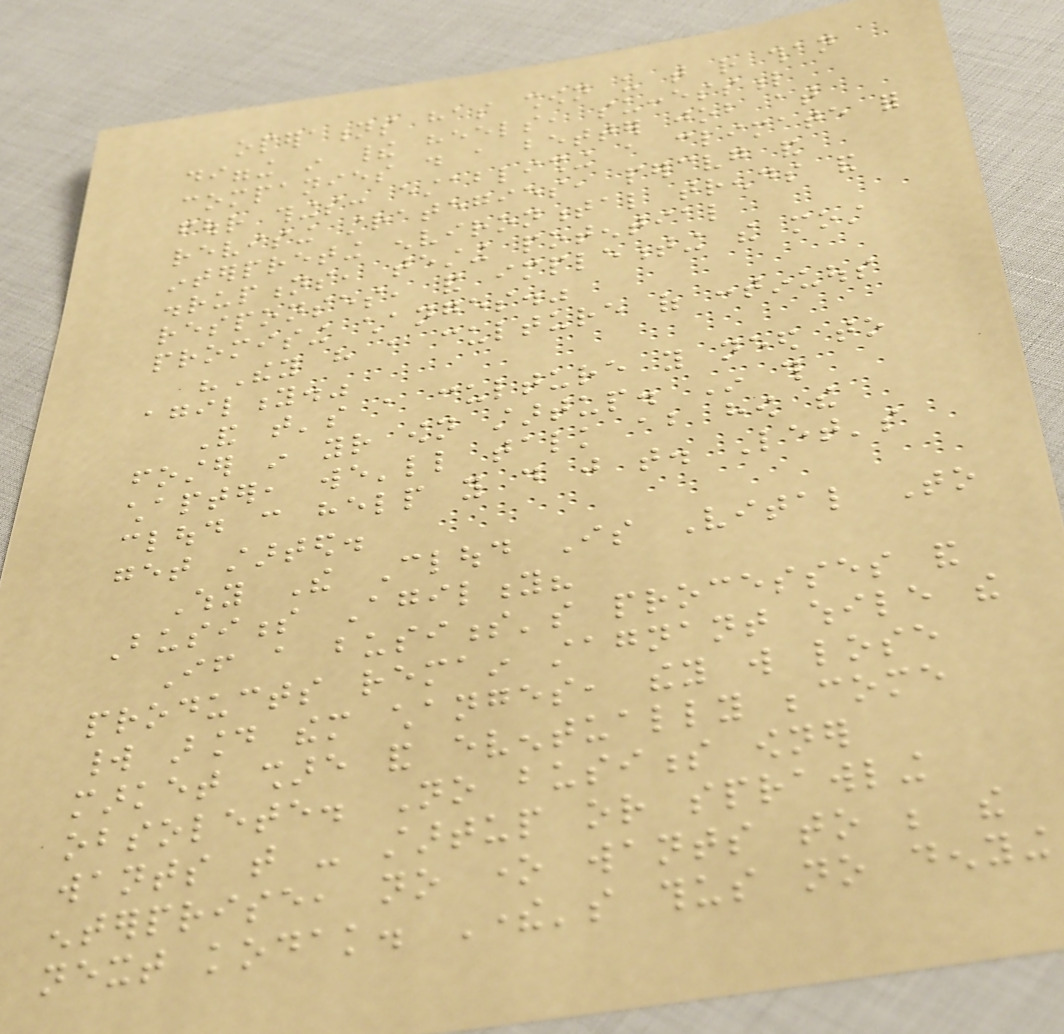operations has shown us that rather than
digging in their heels, successful
companies do a better job at
four things: establishing a climate for
revising strategies, perceiving and
interpreting environmental trends and
disruptions, testing potential
responses, and implementing the most
promising changes."
"They have a culture of continuous
agility."
And that's a culture you need to
foster in your own startup. In this
chapter, we'll talk about how the
cloud can help you do just that. Let's
get started.
Why The Cloud Is Vital To
Business Agility?
If a business's processes and
products remain stagnant while the
world around them changes, they will lose
market share and eventually become
obsolete. No business owner
wants that - startup or sprawling
enterprise, no one wants to be the
next kodak. There's thus no denying
